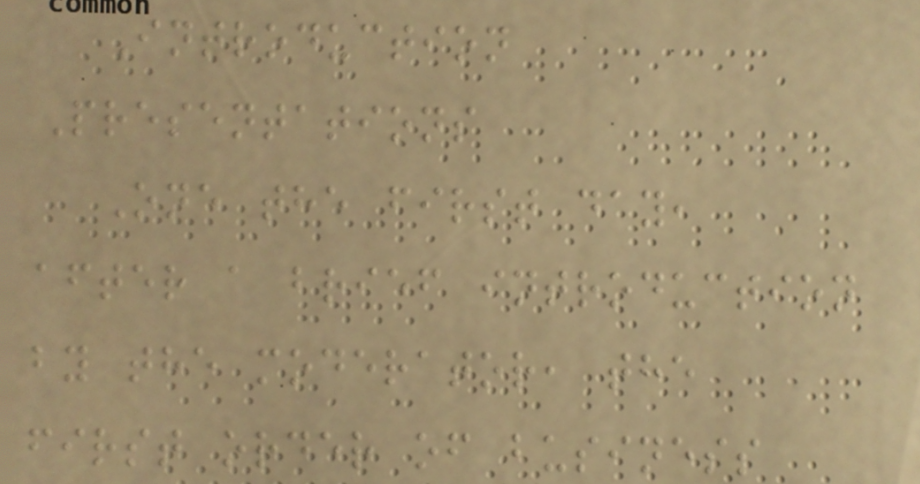Introduction
Presentations
One the first day,
after a brief introduction
by the moderator, the
first order of business
